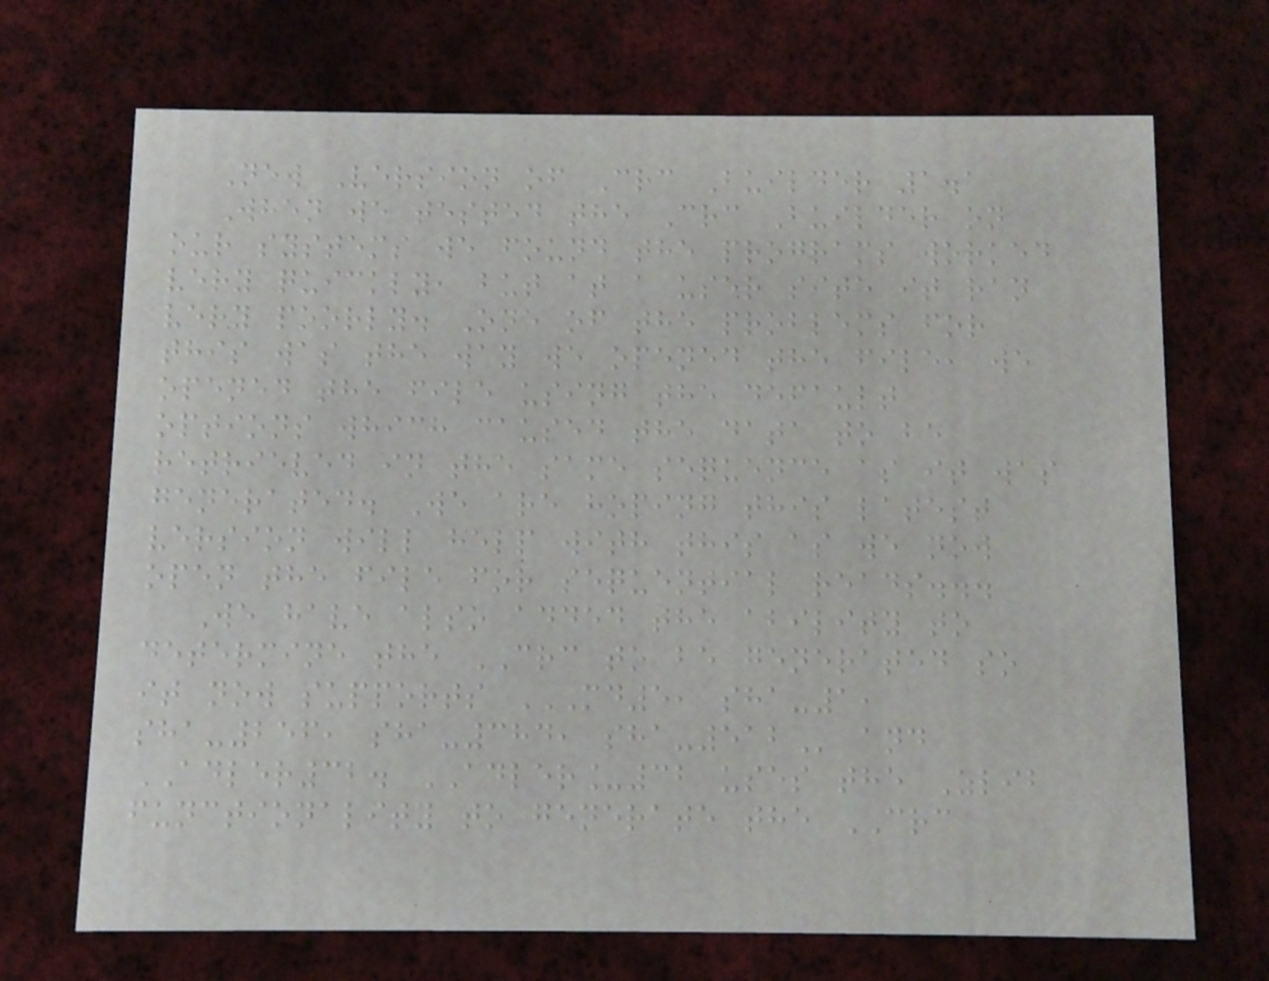New Version of Crc Builder 1.1
When we tested the Crc Builder on
our systems we found the programs worked
very quickly, but at a user site it ran
very poorly. One of the problems for
this was the way we opened the file, we
opened the file using the default
options which caused the data to be
retrieved in the same sequence as it was
generated. We are hoping this latest
version will help with this as we now
open the file for sequential reads...
We have also added the ability to
determine the CRC to be generated so
it now supports MD5, SHA-1,
SHA-256, SHA-384, SHA-512 and
ADLER32. ADLER_32 uses the Zlib
functionality to generate the CRC
